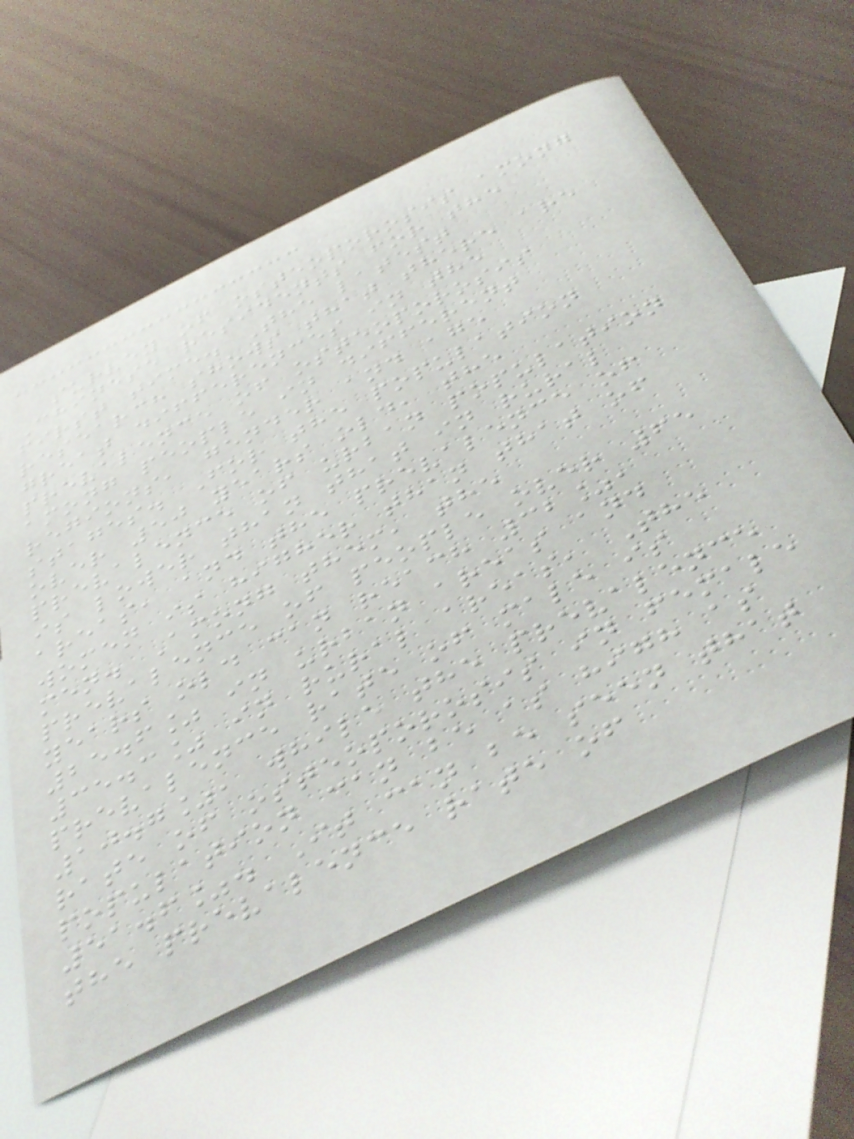survey of osteoporosis among
Chinese residents for the
first time. The latest
research shows that there are
great differences in the
prevalence of osteoporosis
among people in different
regions, gender and age
stages. For the population
over 50 years old, the
prevalence of urban population
is lower than that in rural
areas, and the prevalence of
women is higher than that of
men. Among them, the
prevalence of people over 65
years old can reach 32%,
25.6% in urban areas and
35.3% in rural areas, The
prevalence rate of male is
10.7%, while the prevalence
rate of osteoporosis in female
population can be as high as
51.6%. It can be seen that
the prevalence rate of
